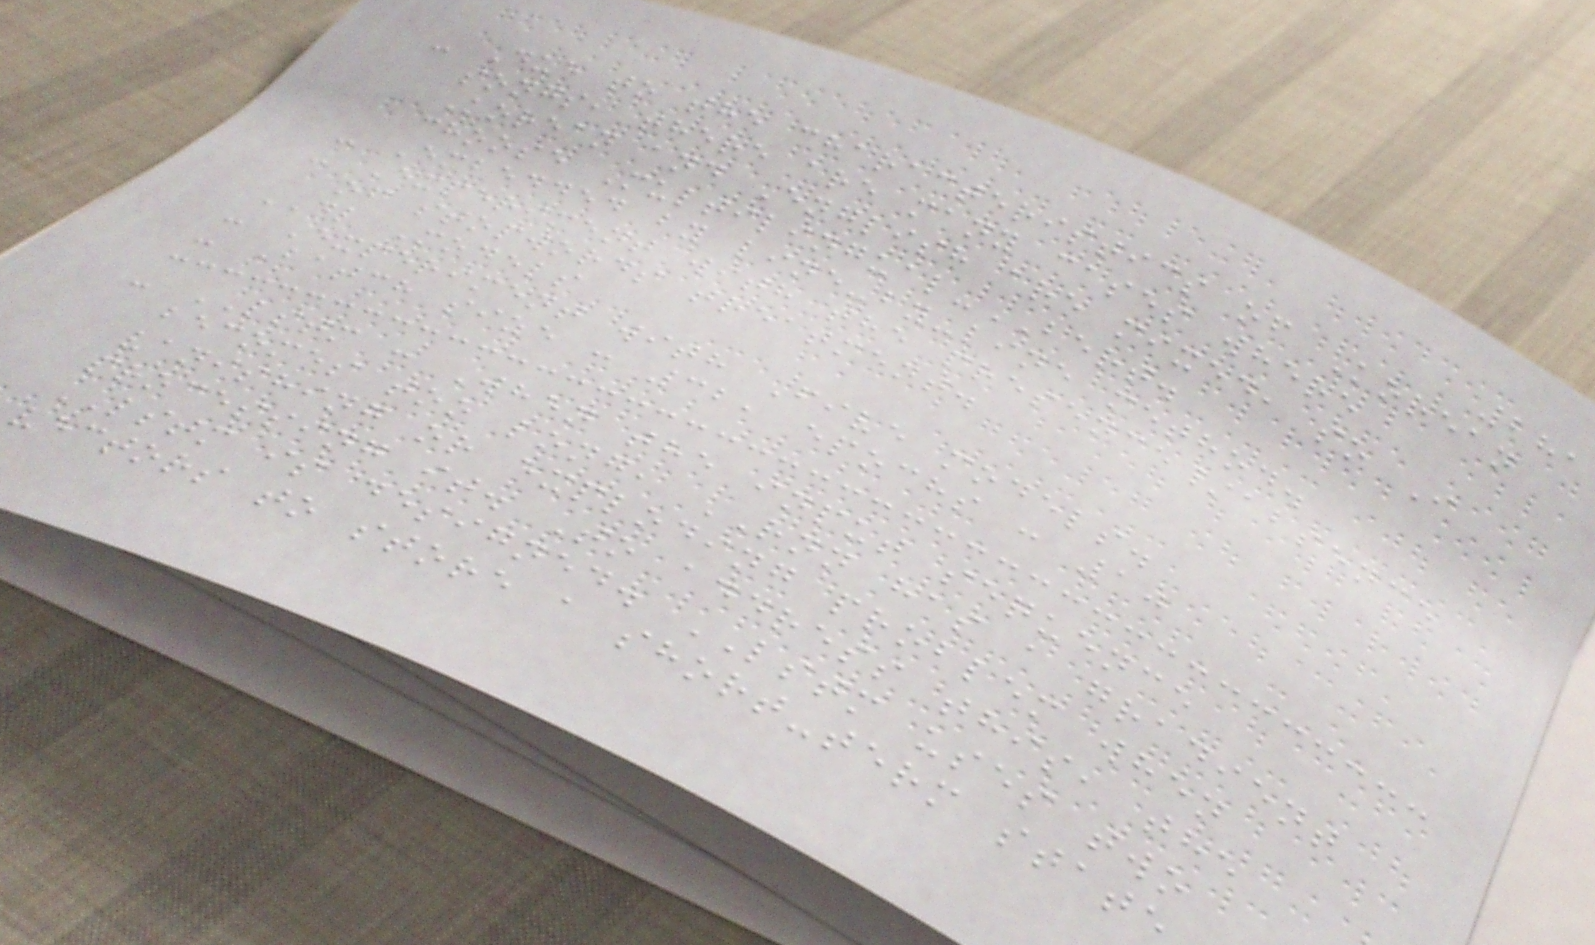281
- Due to the characteristics of Korean
songs, there are many cases where
Korean and English are mixed, so I
choose Multilingual-BERT.
- Embedded by line-by-line method.
- Experiment with the presence/absence
of stopwords treatment.
DL Models
- Experiment with Five models.
- Batch size : 32, epochs : 10
- LSTM : When the input sequence
becomes too long, RNN has a gradient
vanishing or exploding problem when
processing it. To address this, the
LSTM is designed. LSTM uses two
vectors to store a short-term state
